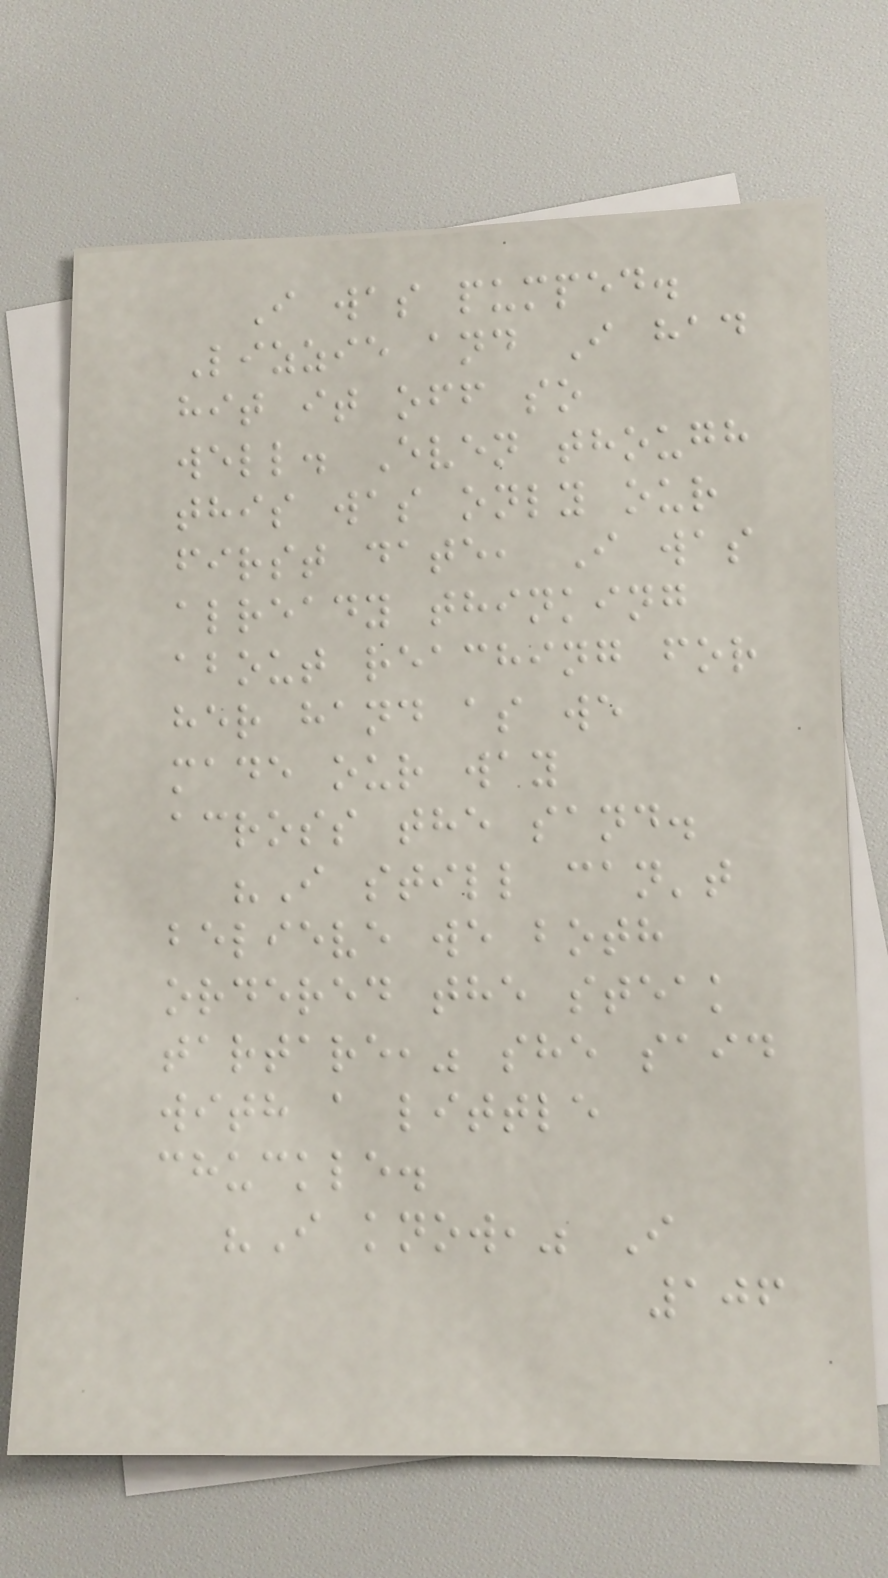I was pumped.
Lizzie and I had
hit it off so
well. Even though
this was only our
first date, I was
already thinking
about reaching for
her hand as we
made our way
across the sand.
"I still can't
believe we both
ordered the steak
tartare," she said
with a little
chuckle.
"I know," I
106
